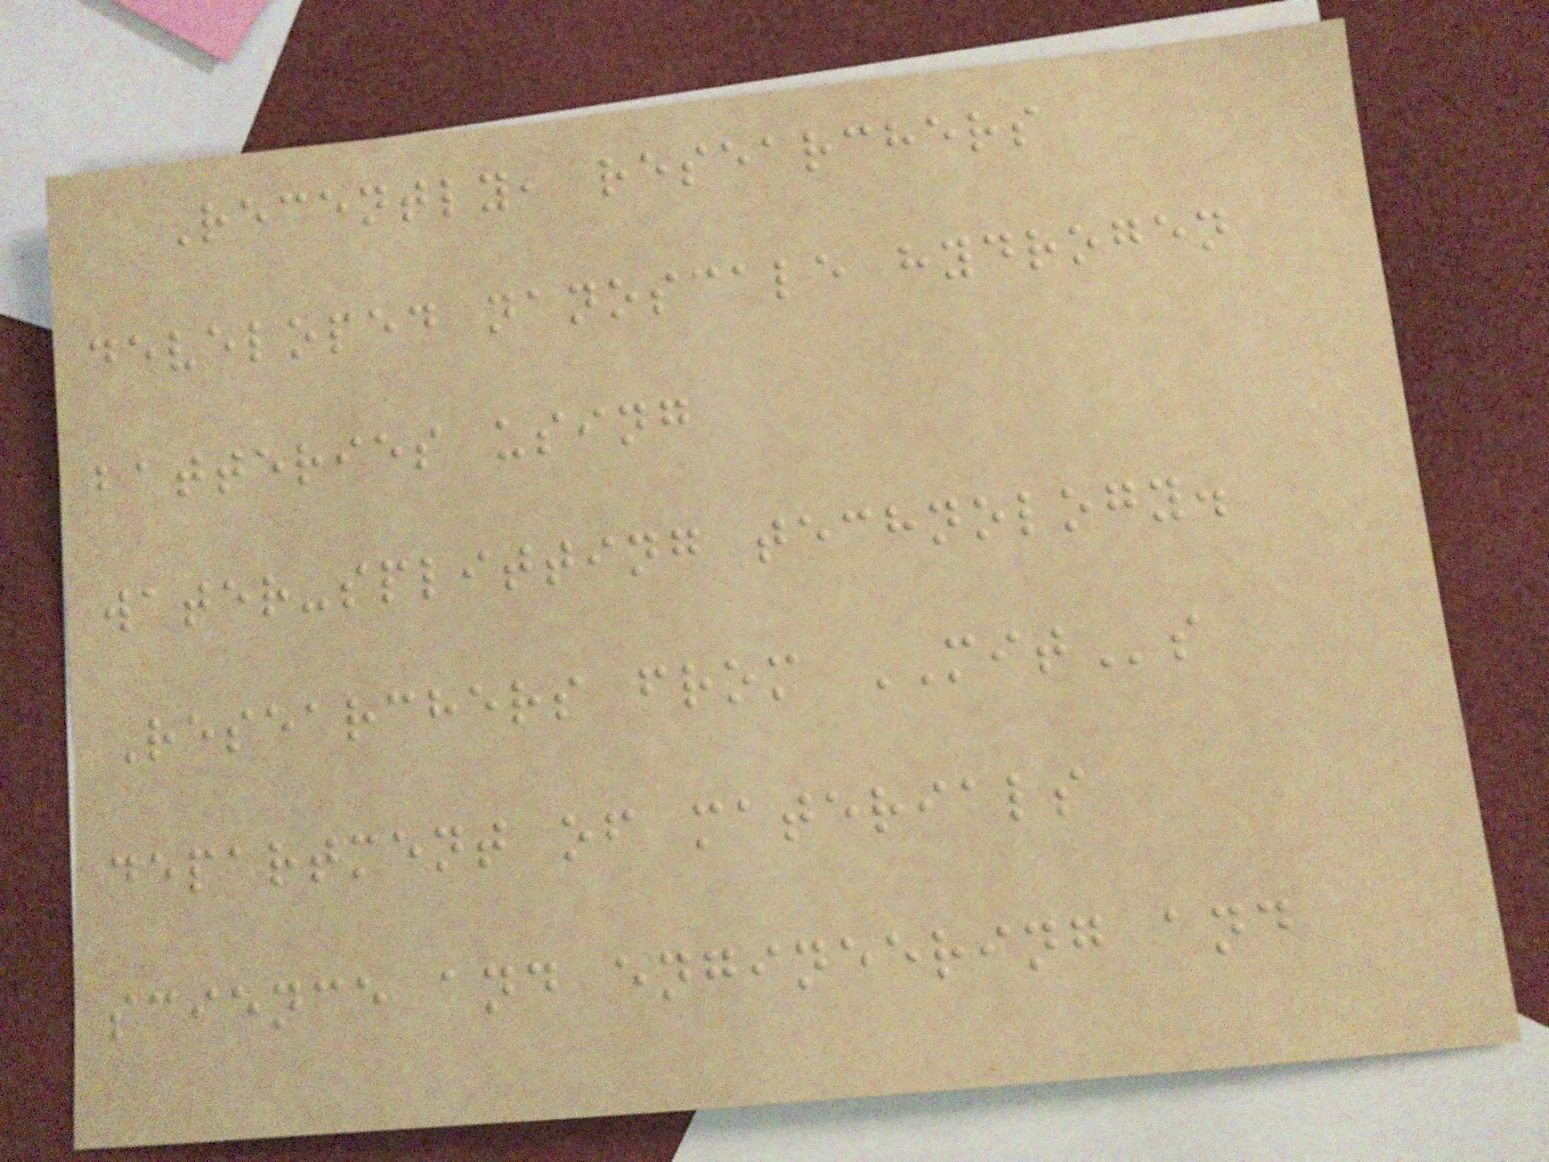Recently, researchers
developed nanoscale hydrogen
batteries using
water-splitting technology.
Researchers from MITs
department of materials
science and engineering and
